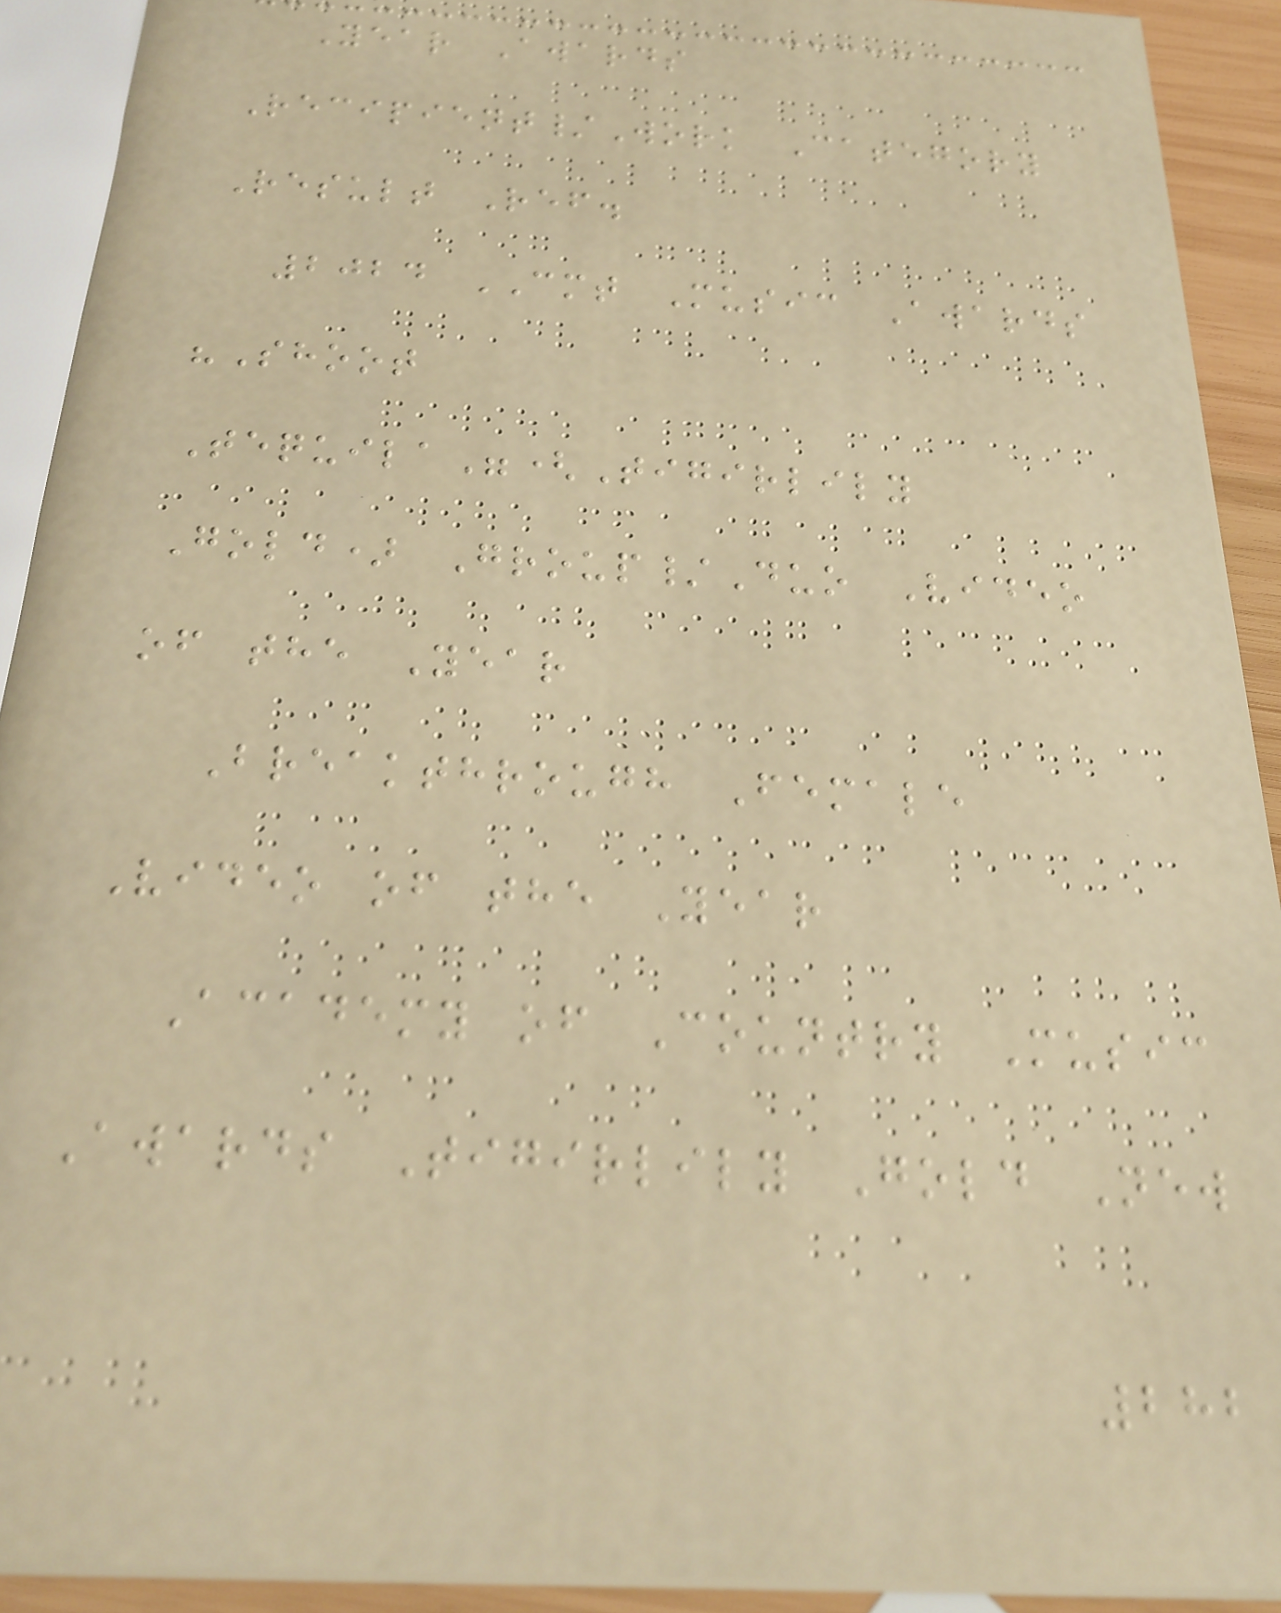Year Awards
Recipient/Work Category
Result Ref.
2024 CMT Music Awards
"Shoot
Tequila"(Tigirlily
Gold) Group/Duo Video
of the Year
Breakthrough Female
Video of the Year
Academy of Country Music
Awards Tigirlily Gold New
282
